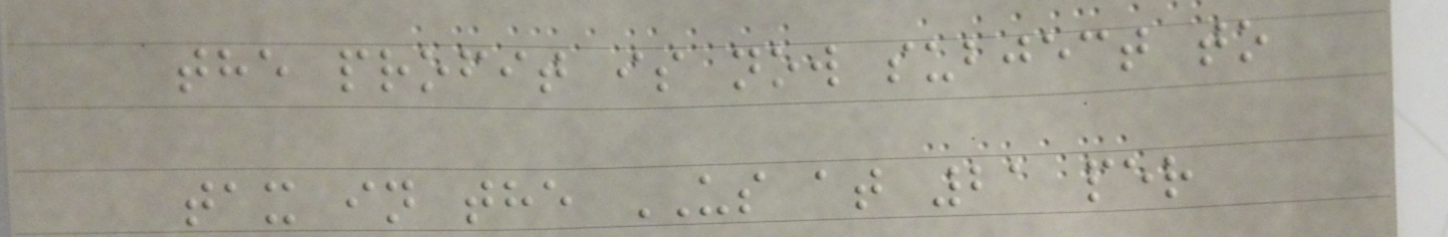the profit is now subject to
tax in the US at 21 per
